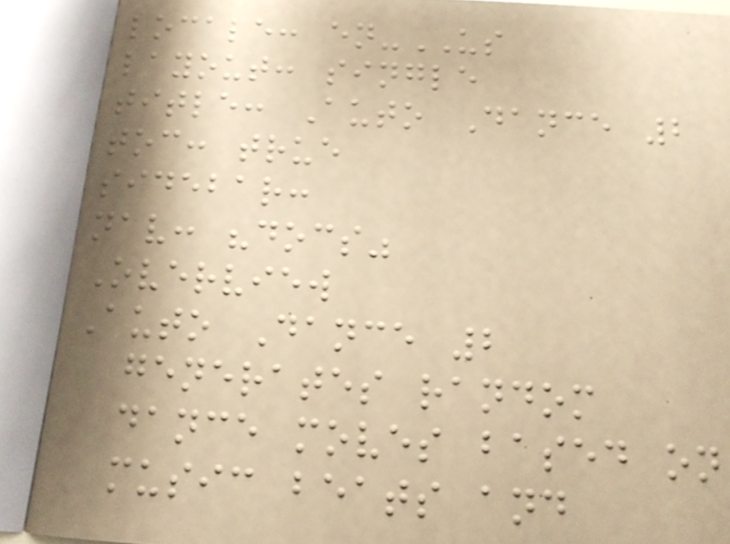locale: en-US
layout: single
title: Auto Dance 2
toc: true
sidebar:
nav: "docs"
Overview
Auto Dance 2
generates random
dance moves based on
music beats and
